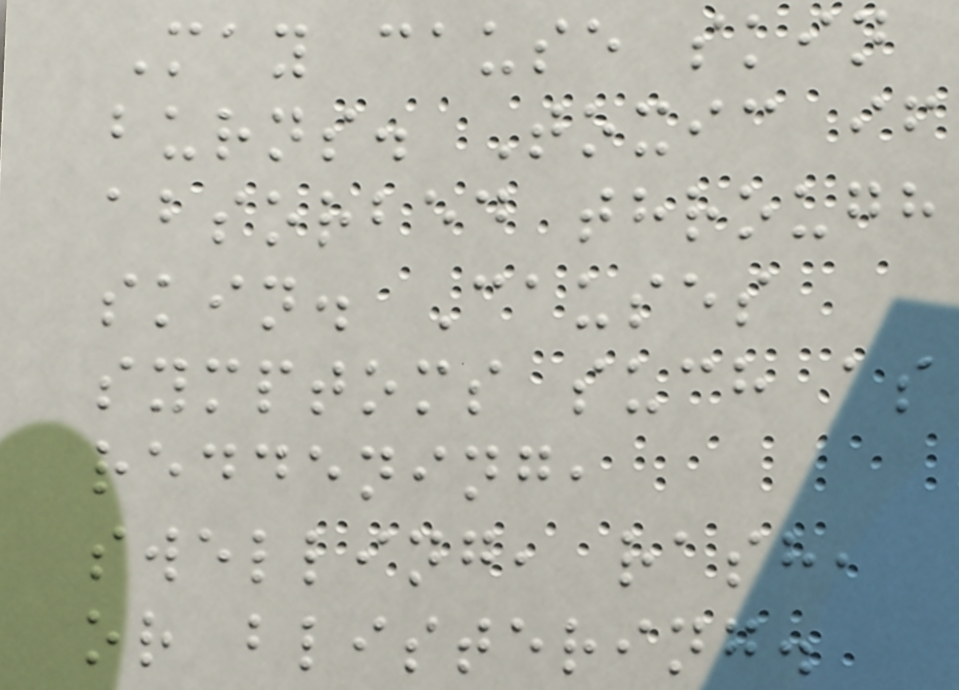May cause skin
burns. Toxic if
absorbed through
skin. Causes
symptoms such as
reddening,
swelling, rash,
or blistering.
